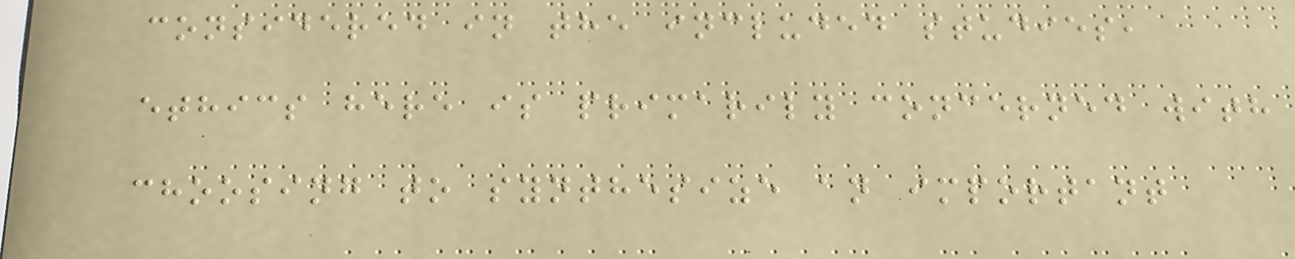considered in the included studies,
ethics here is primarily concerned with
choosing to synthesize an important
